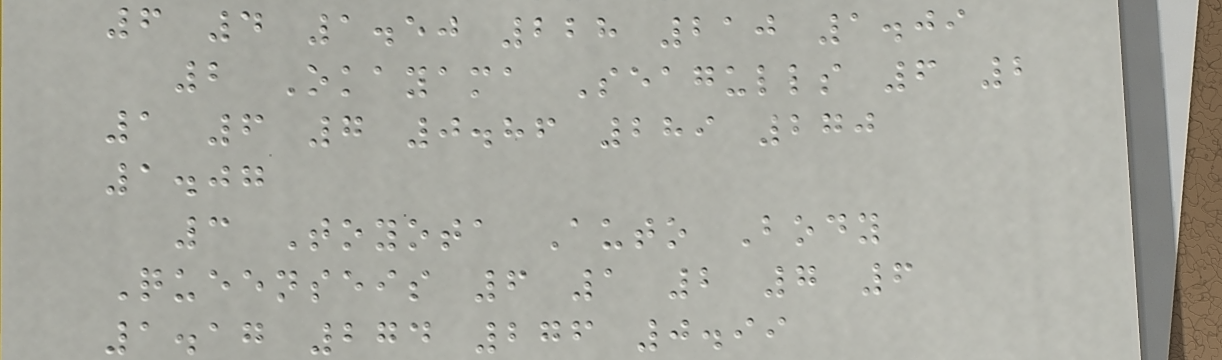6 4 1.50 228 210 1.09
2 Okayama Seagulls 6 2
1 6 7 0.86 289 270
1.07
3 Toyota Auto Body
Queenseis 6 1 2 7 6
1.17 274 276 0.99
